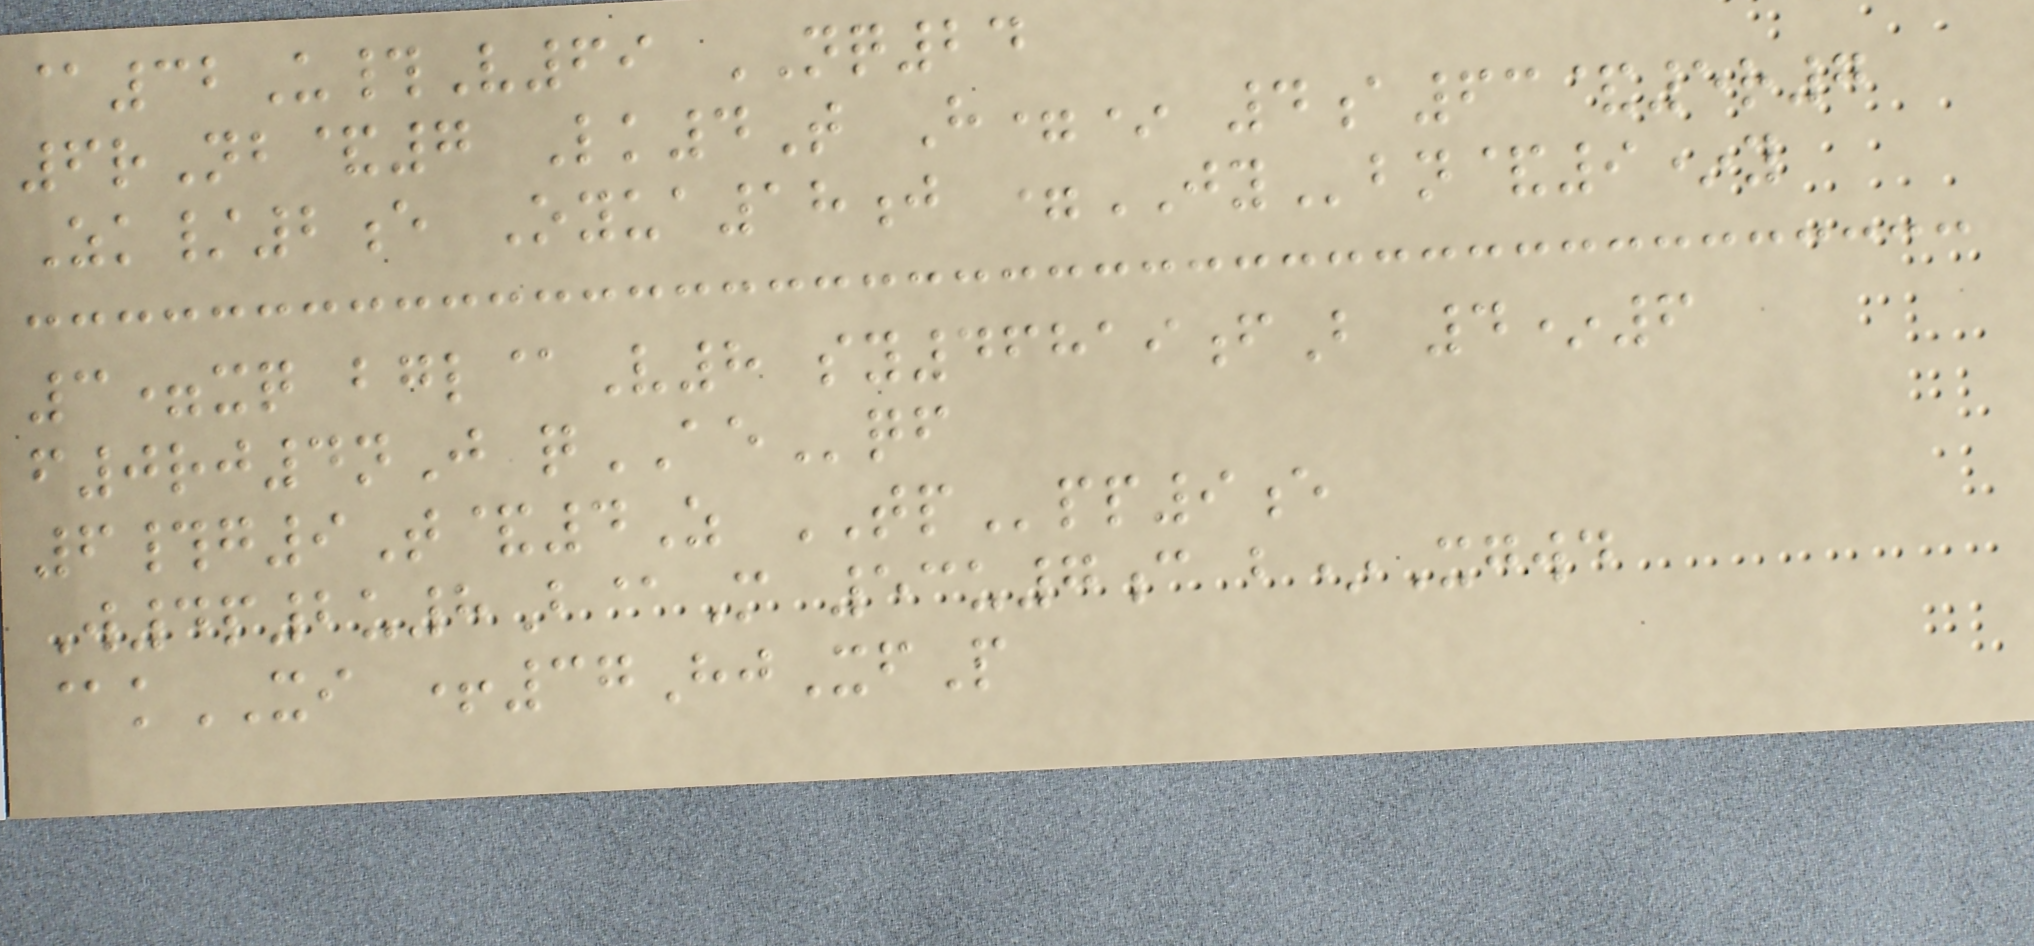@32U#V69 NQ24
6rNb&7 Lk4T H=* 4a63&5r7
Zk/2e Oyua18j =JYbn&9*y
3=xq bgl@V8 sy46819fB 4*6
f0rj4nJ qAEqf
6#g9T&4Z TPpp9e
W4p2u8B@M 53u7c b*Xgwd
@kXI +37HjXfP
